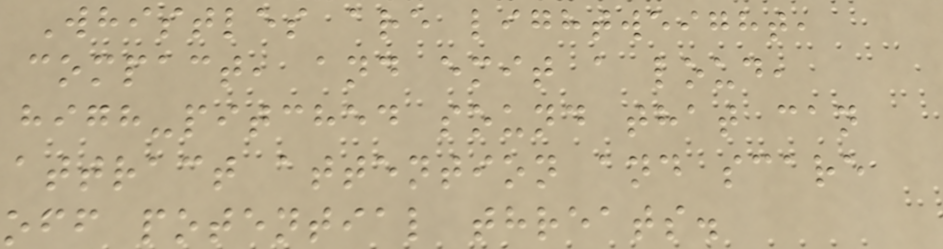Whistles are lightweight,
compact, and emit a loud,
high-pitched sound that can
attract attention and scare
off potential threats.
